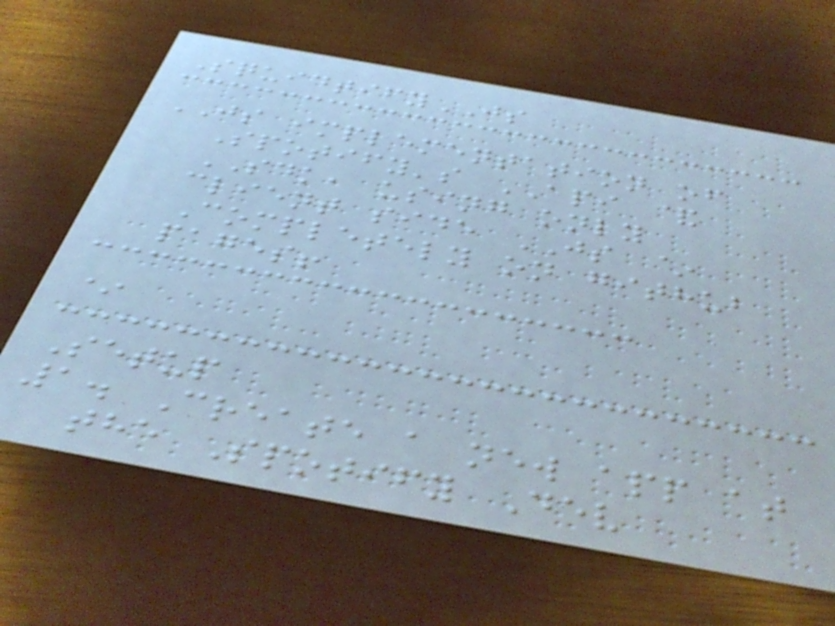SquidtifyJS
JS implementation of
Spotify's API &
SDK, using only
client side JS ~
Completely on github
pages!
*
Setup
1. Create a new app at
the Spotify Dev
